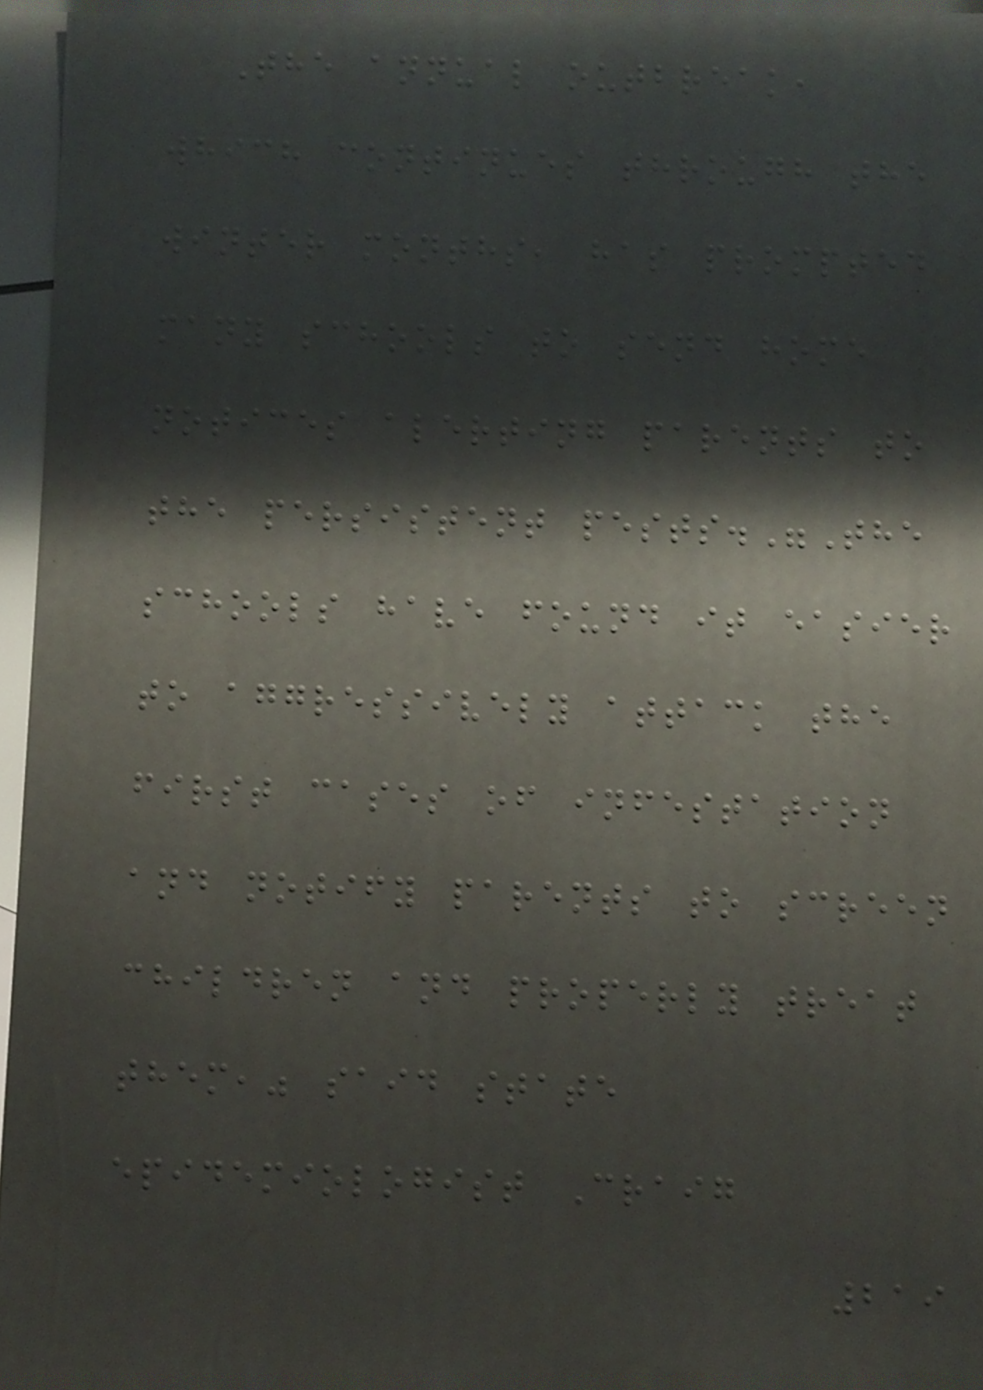The annual outbreak,
which continues through the
winter months, has prompted
many schools to send home
notices alerting parents to
the persistent pests."The
schools have found it easier
to aggressively attack the
first cases of infestation
and notify parents to screen
children and properly treat
them," said state
epidemiologist Craig
219
